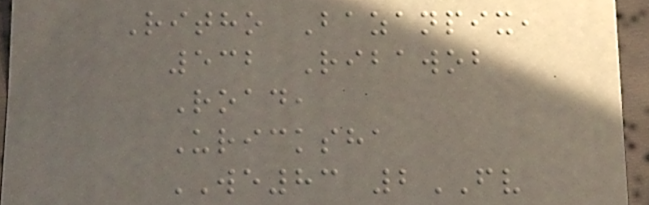Ritho Bazanpix,
532 Ribawob
Road,
Uricksha
WE83 2FV
